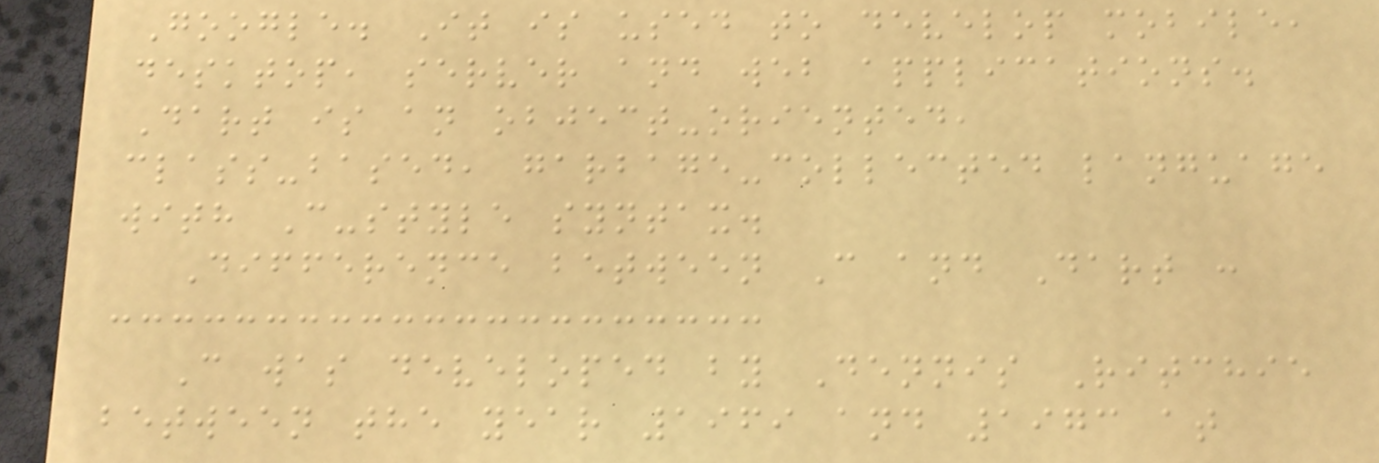Google. It is used to develop mobile,
desktop, server and web applications.
Dart is an object-oriented,
class-based, garbage-collected language
with C-style syntax.
Difference between C and Dart :
C was developed by Dennis Ritchie
between the year 1969 and 1973 at
